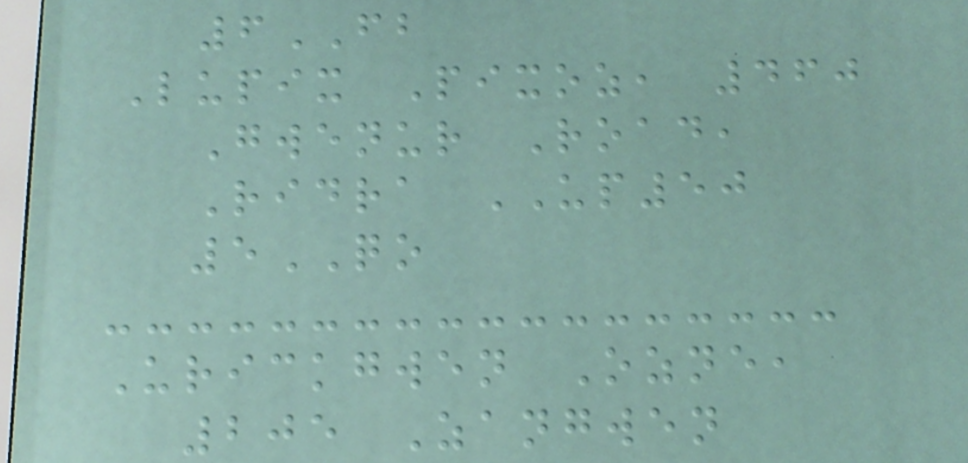6FB
Lupix Pixoz, 460
Gwenur Road,
Ridra UP50
5QO
Urickgwen Ozne,
205 Zangwen
